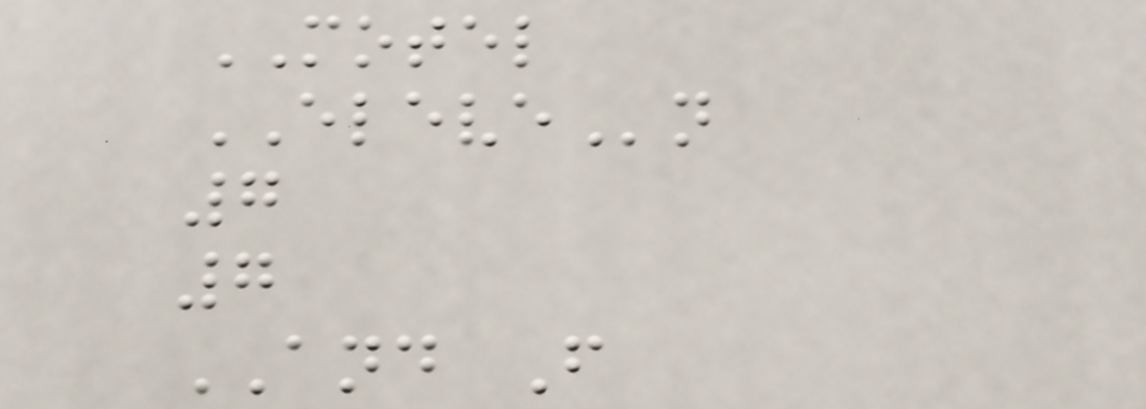MOTEL
ELEVEn
7
7
AND F
